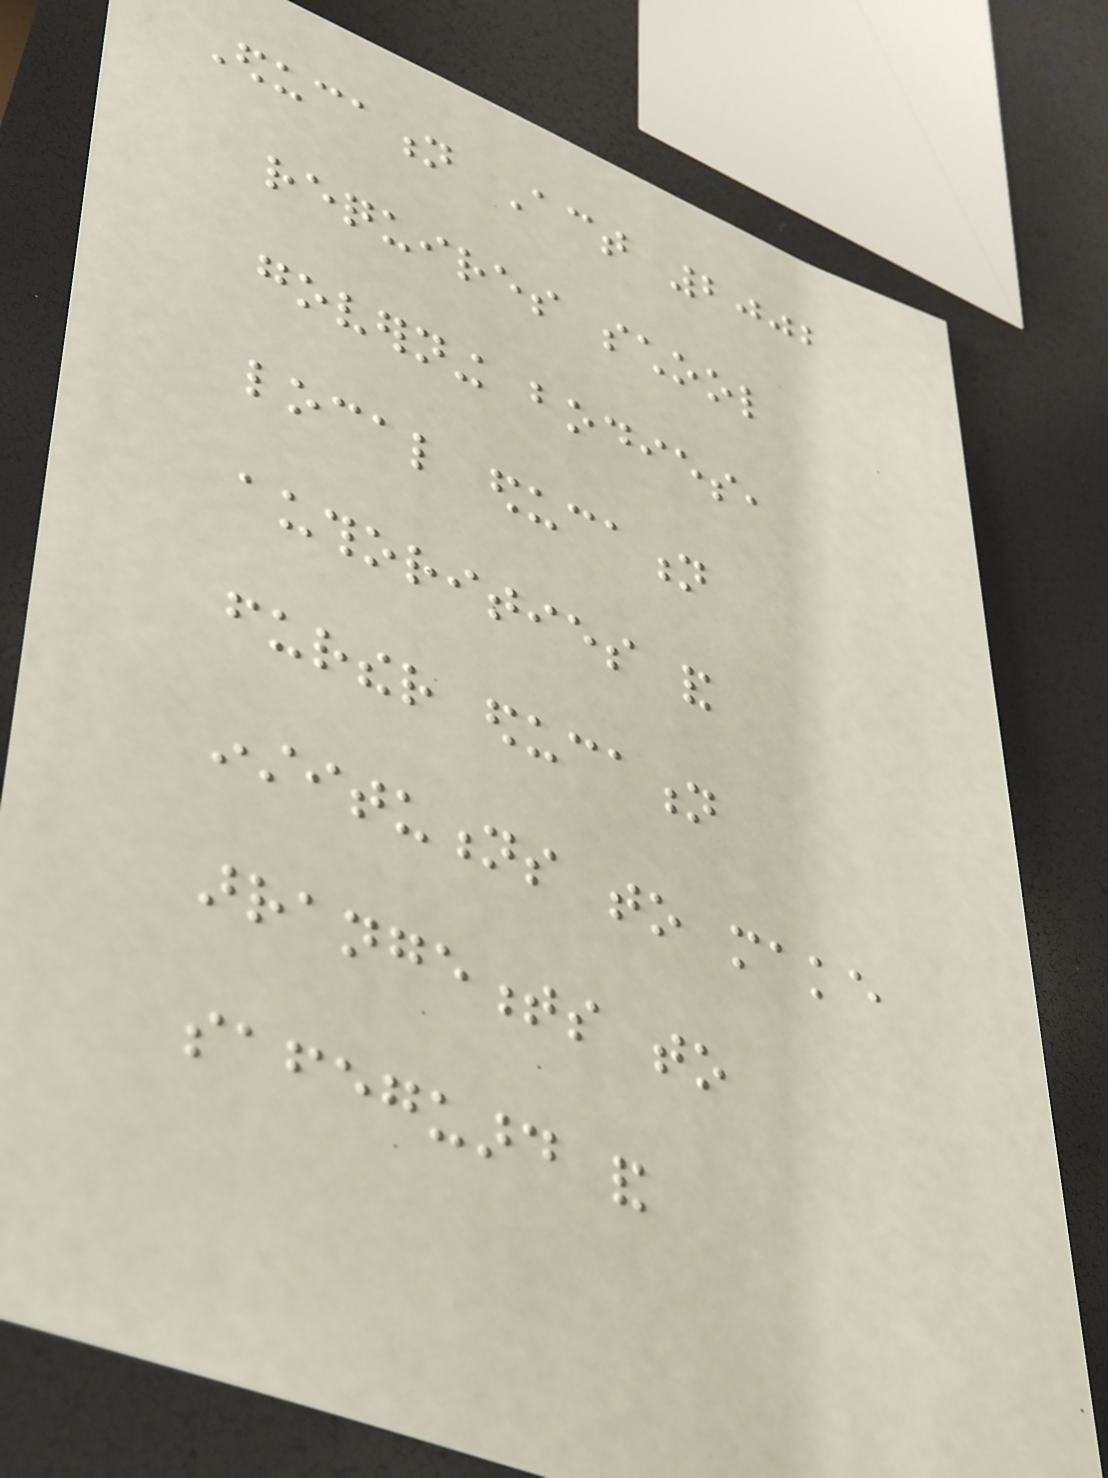Education Act 2002
requires school
governing bodies,
local education
authorities and
further education
institutions to make
arrangements to
safeguard and
